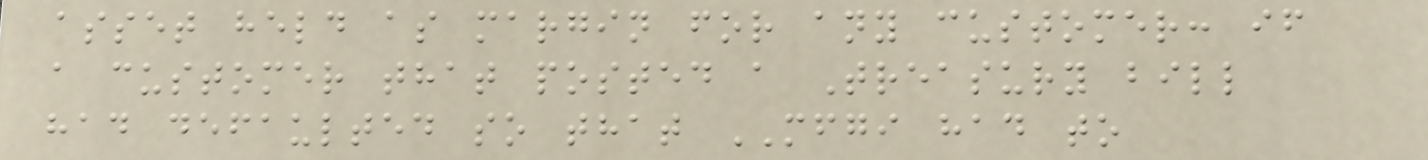asset held as margin for any customer: if
a customer that posted a Treasury bill
had defaulted so that MFGI had to
